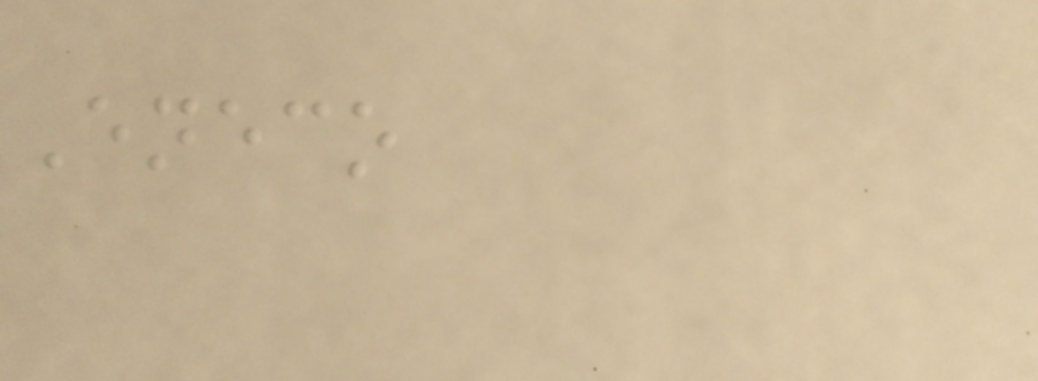Eneco
